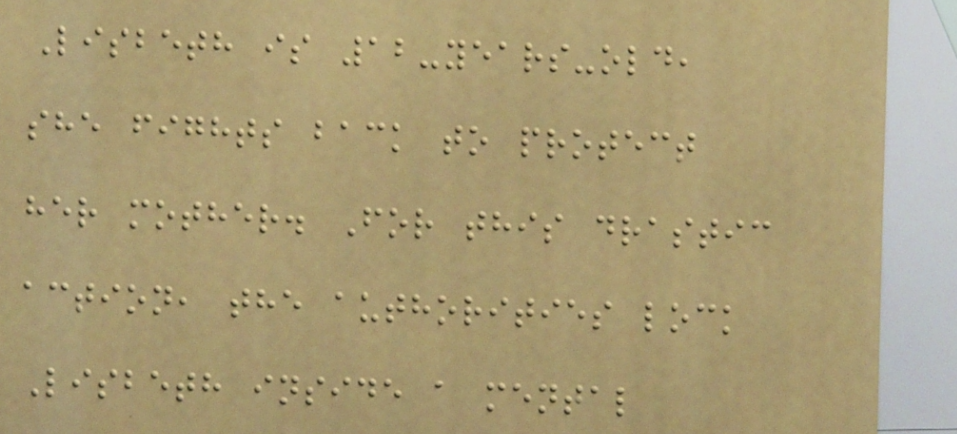Lisbeth is 12-years-old,
she fights back to protect
her mother. For this drastic
action, the authorities lock
Lisbeth inside a mental
